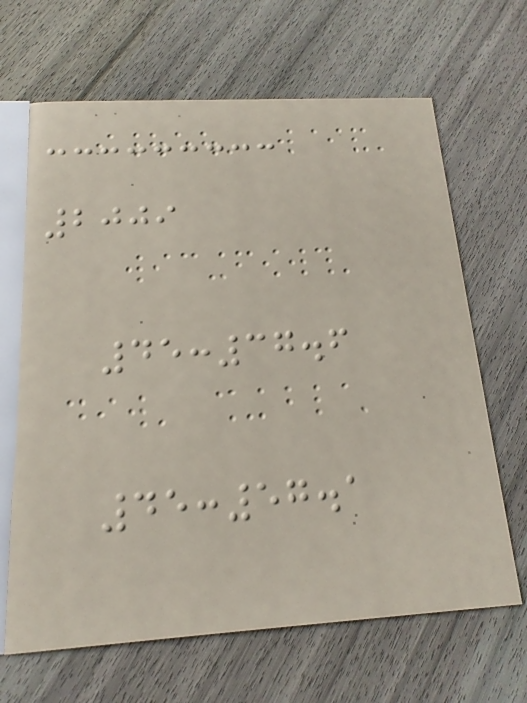2009
45:37.6
45:57.1
